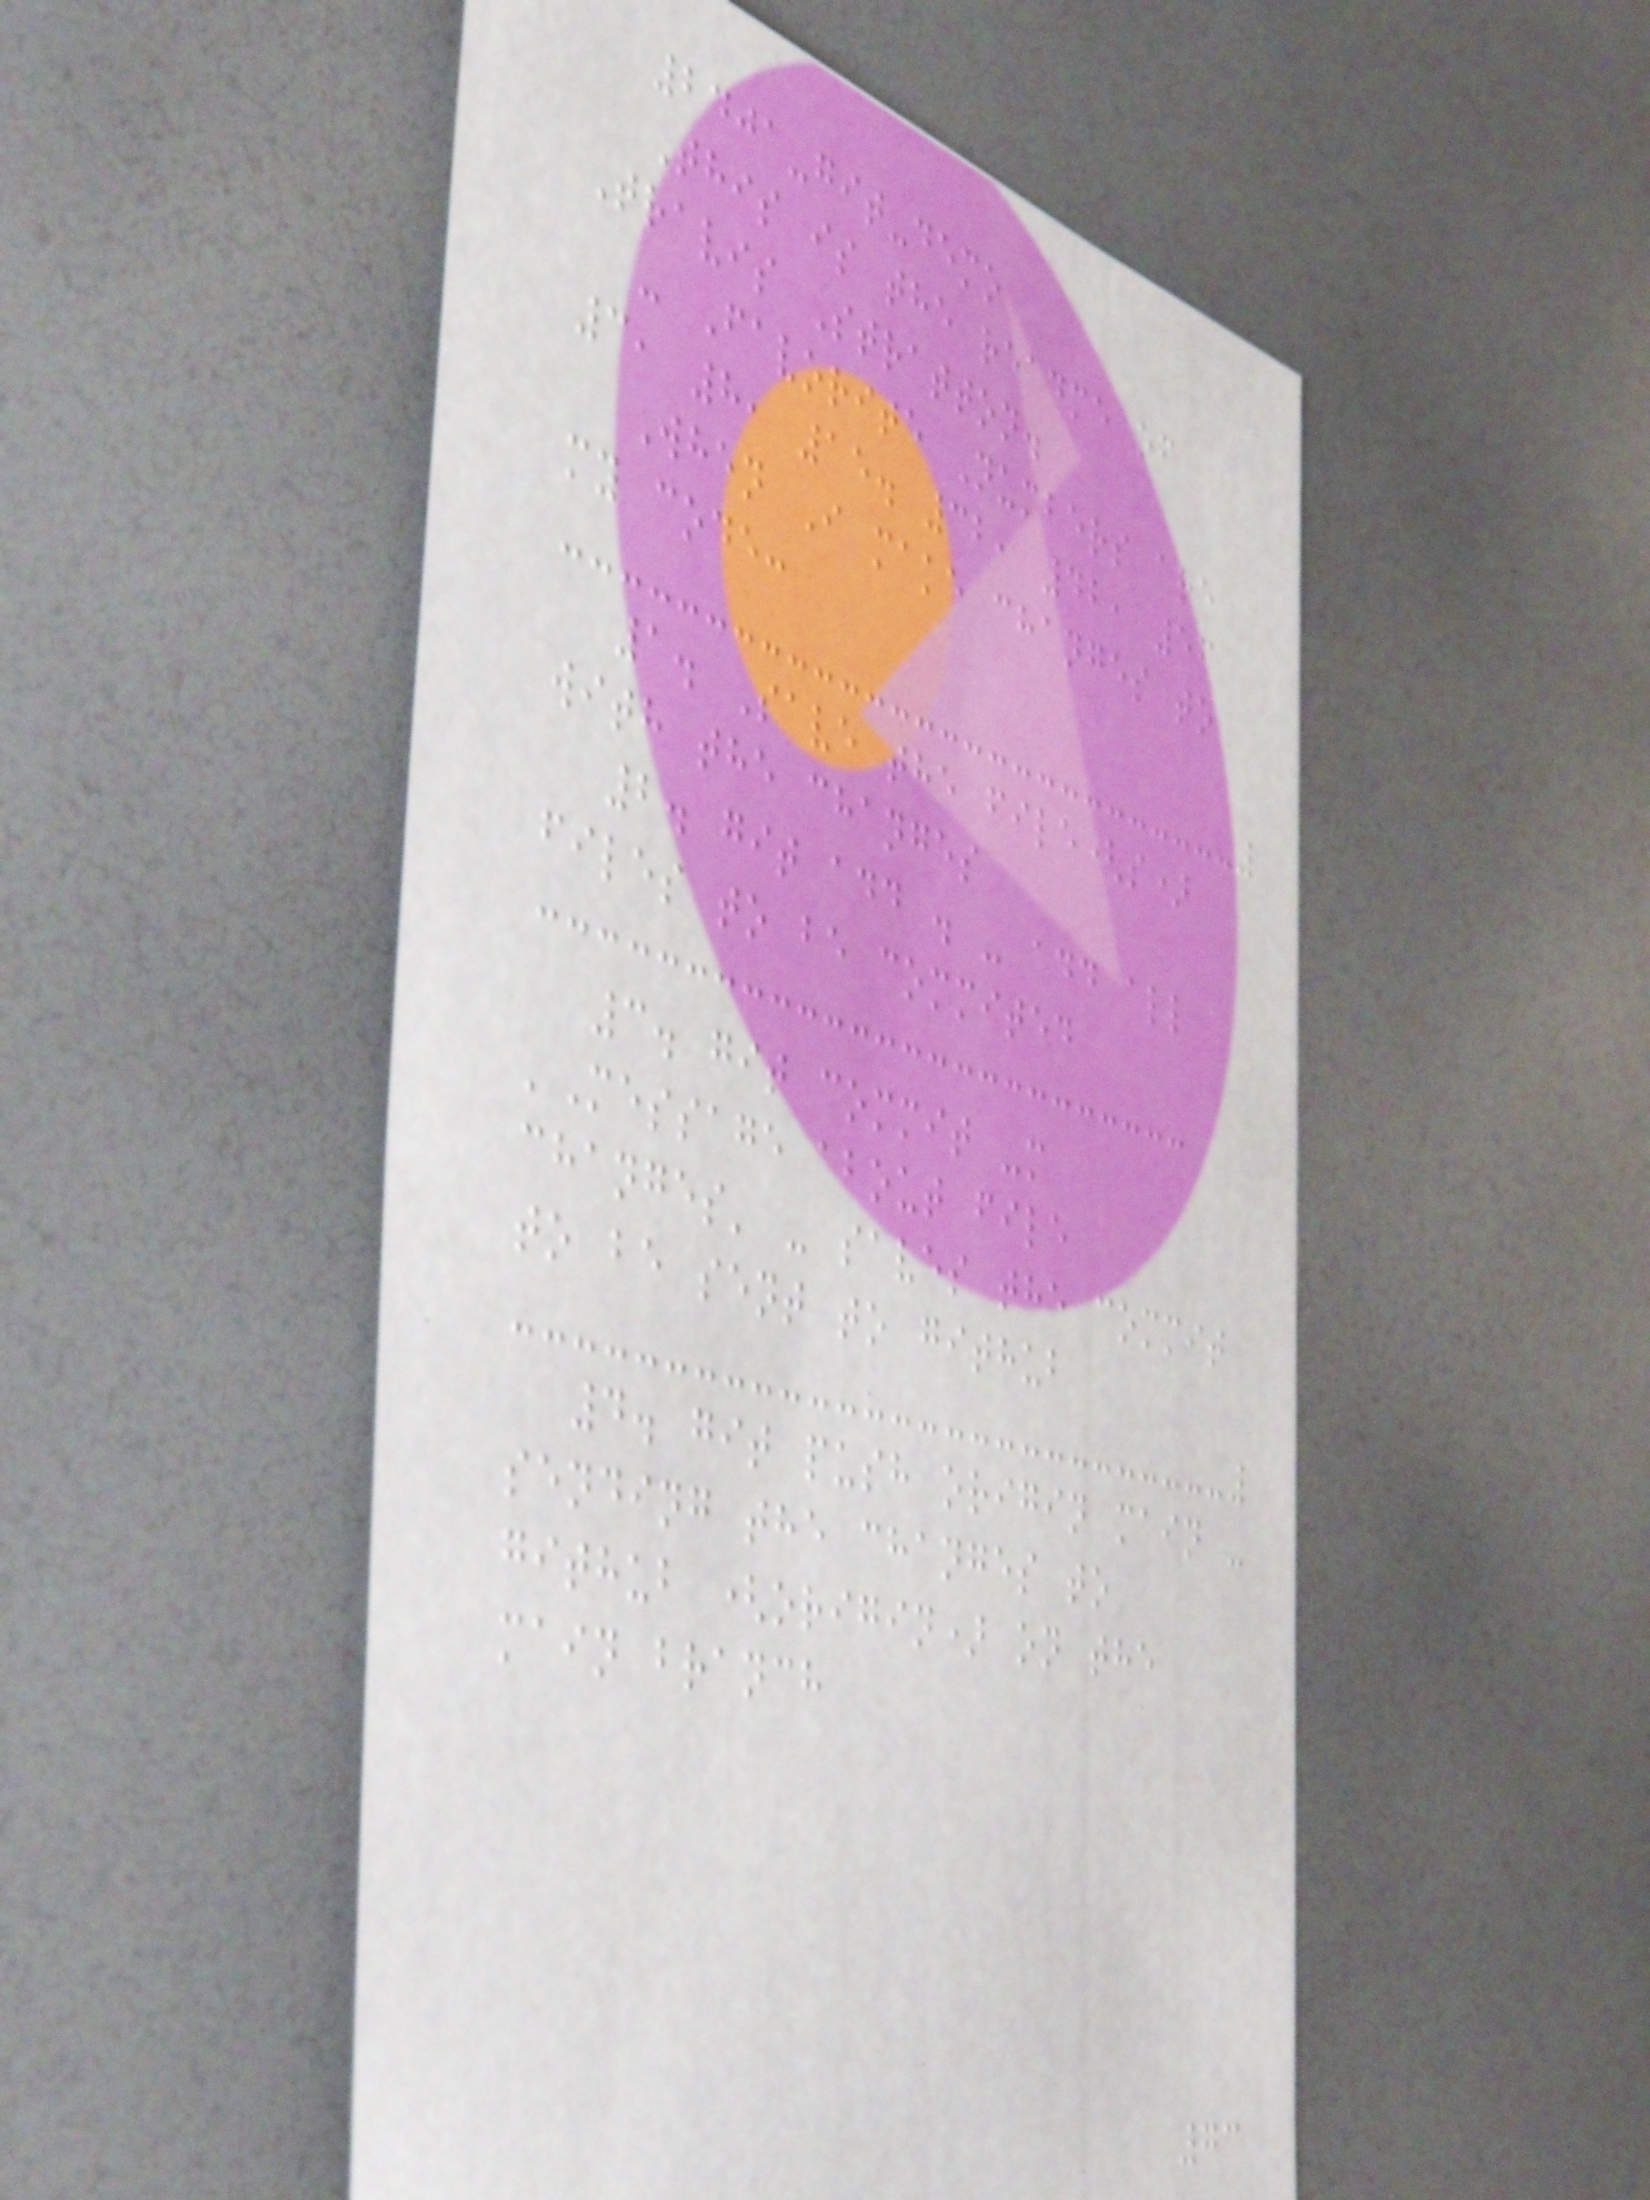2401-git-demo
This is the readme of
Travis Stratton.
- Favorite Numbers are
3, 8, 15. 32, 42, 56
When I make changes to
my code:
1. Save the file(s)
with the changes
2. git add . - add all
files to be commited
3. git commit -m
'Message about file
changes' - saves the commit
to be sent to github
4. git push origin main -
sending the changes to
github (origin) on the
main branch
73
